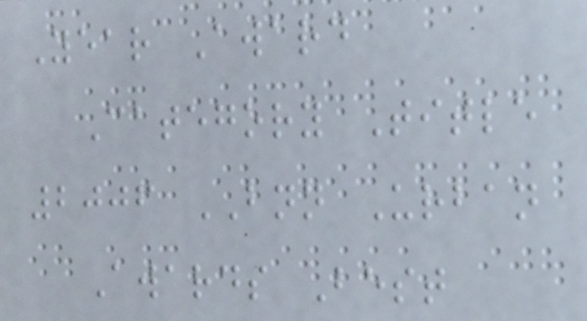Year Award
Category Title
2006 BNN Urban
Awards Best
